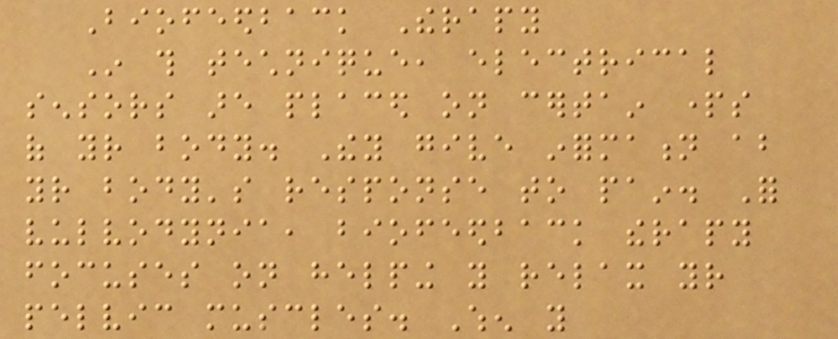Biofeedback Therapy
In this technique, electrical
sensors are placed on certain parts
of your body. They give information about
your body's response to pain. For
vulvodynia, biofeedback therapy
focuses on helping you relax your
pelvic muscles. When you
